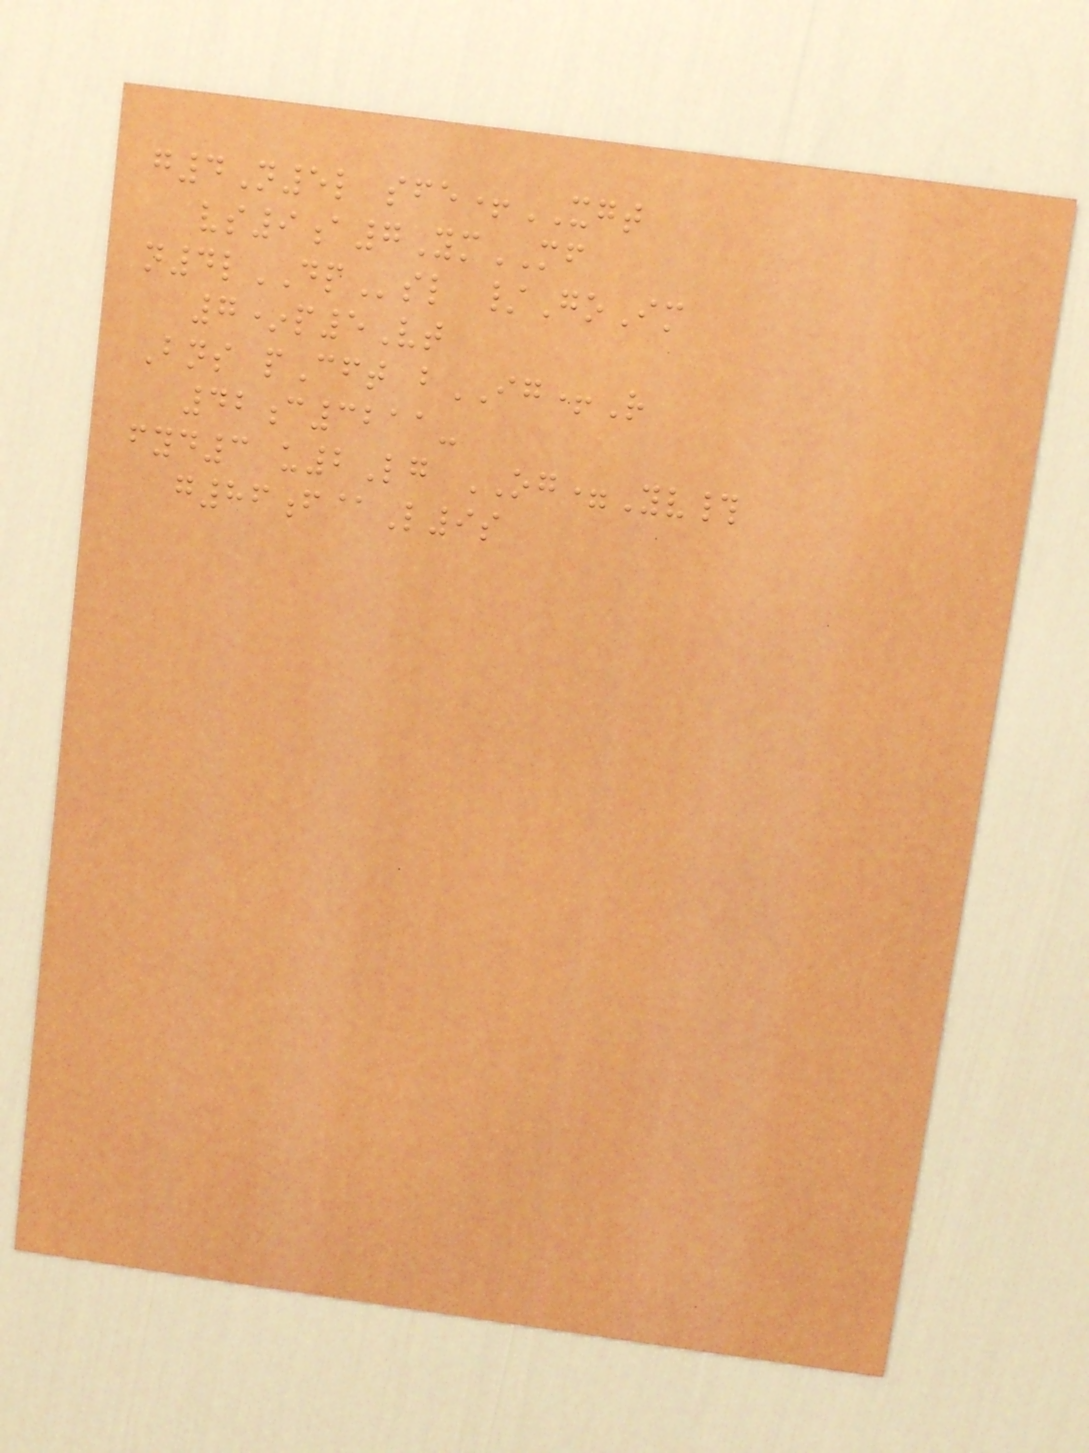g4N5l sfe+XGT
vs9a7YmMF
n4lDPsl /GoIm
7*p5Vt
Bns pCft bIG+R
42c3211-
fyd3 u2Lg OG=Yv#
g86f@L9s
